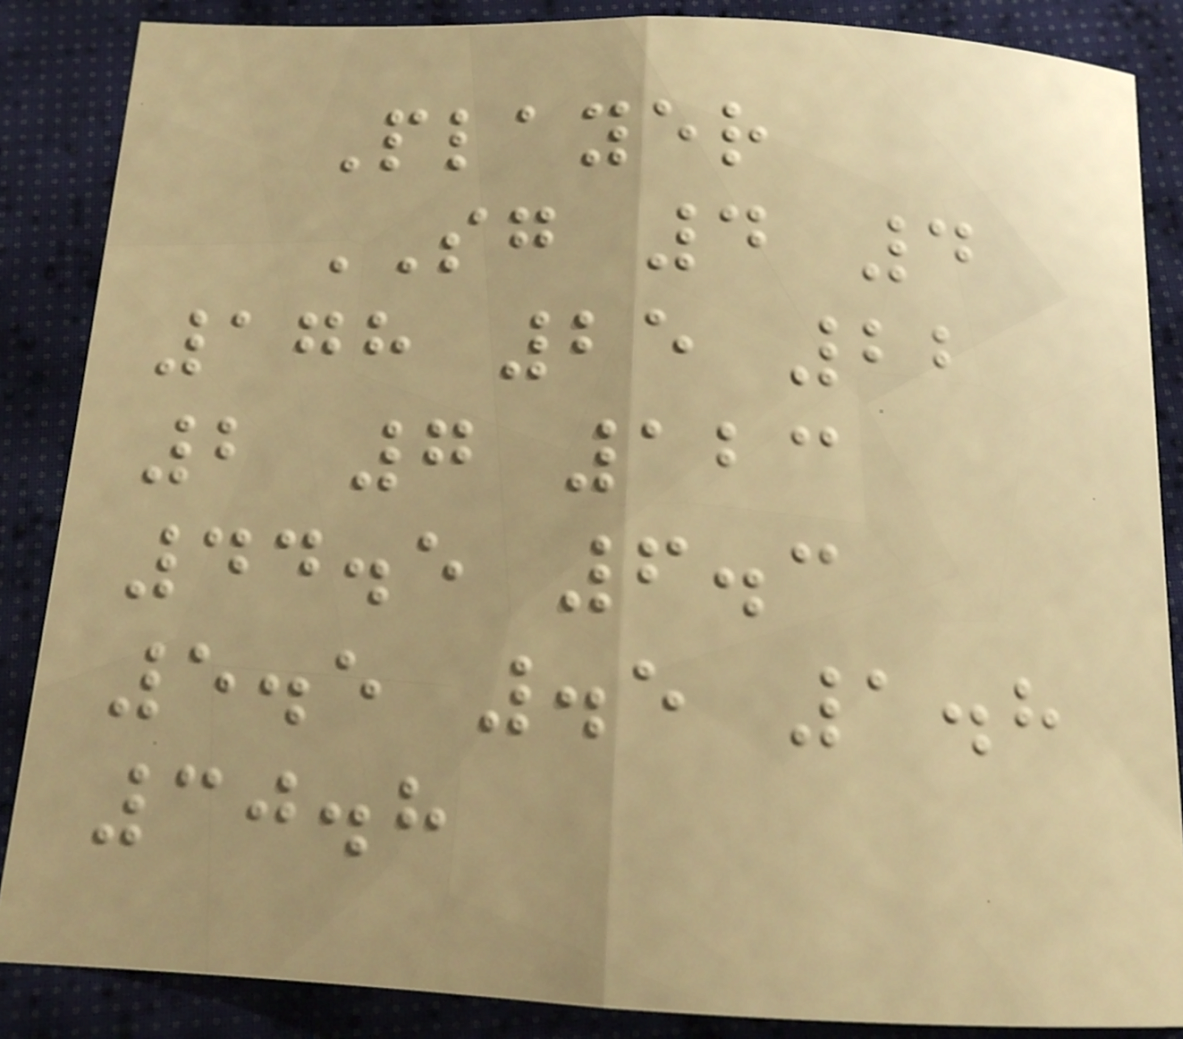Player
SG 4 4
178 25 22
2 7 123
44.5 6.3
5.5 .5 1.8
30.8
